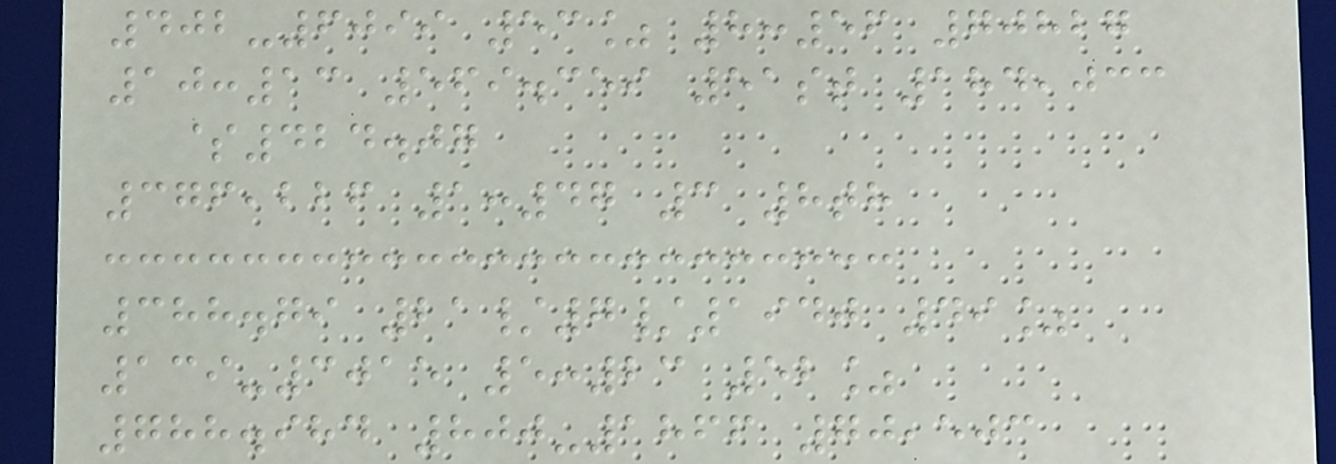402-6099 53% 8:56 70827
10:13 569.359 51st 184,033
$424.07
376,226 1:47 3 8th
388.79 21/7/1940 49%
139-3015 5:23 52%
788.984 800-1866 70,503
